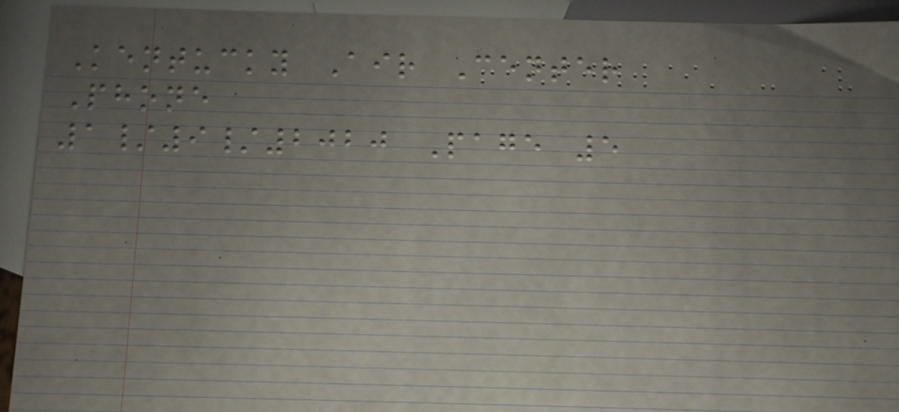Kentucky Air Center
Phone
1/9/2020 Page 5
